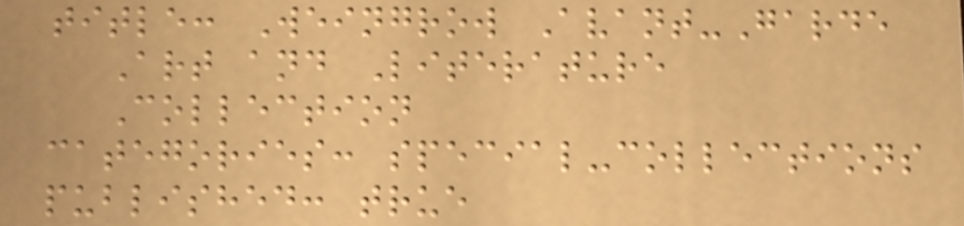title: Weingrow Avant-Garde
Art and Literature
Collection
categories: special-collections
published: true
